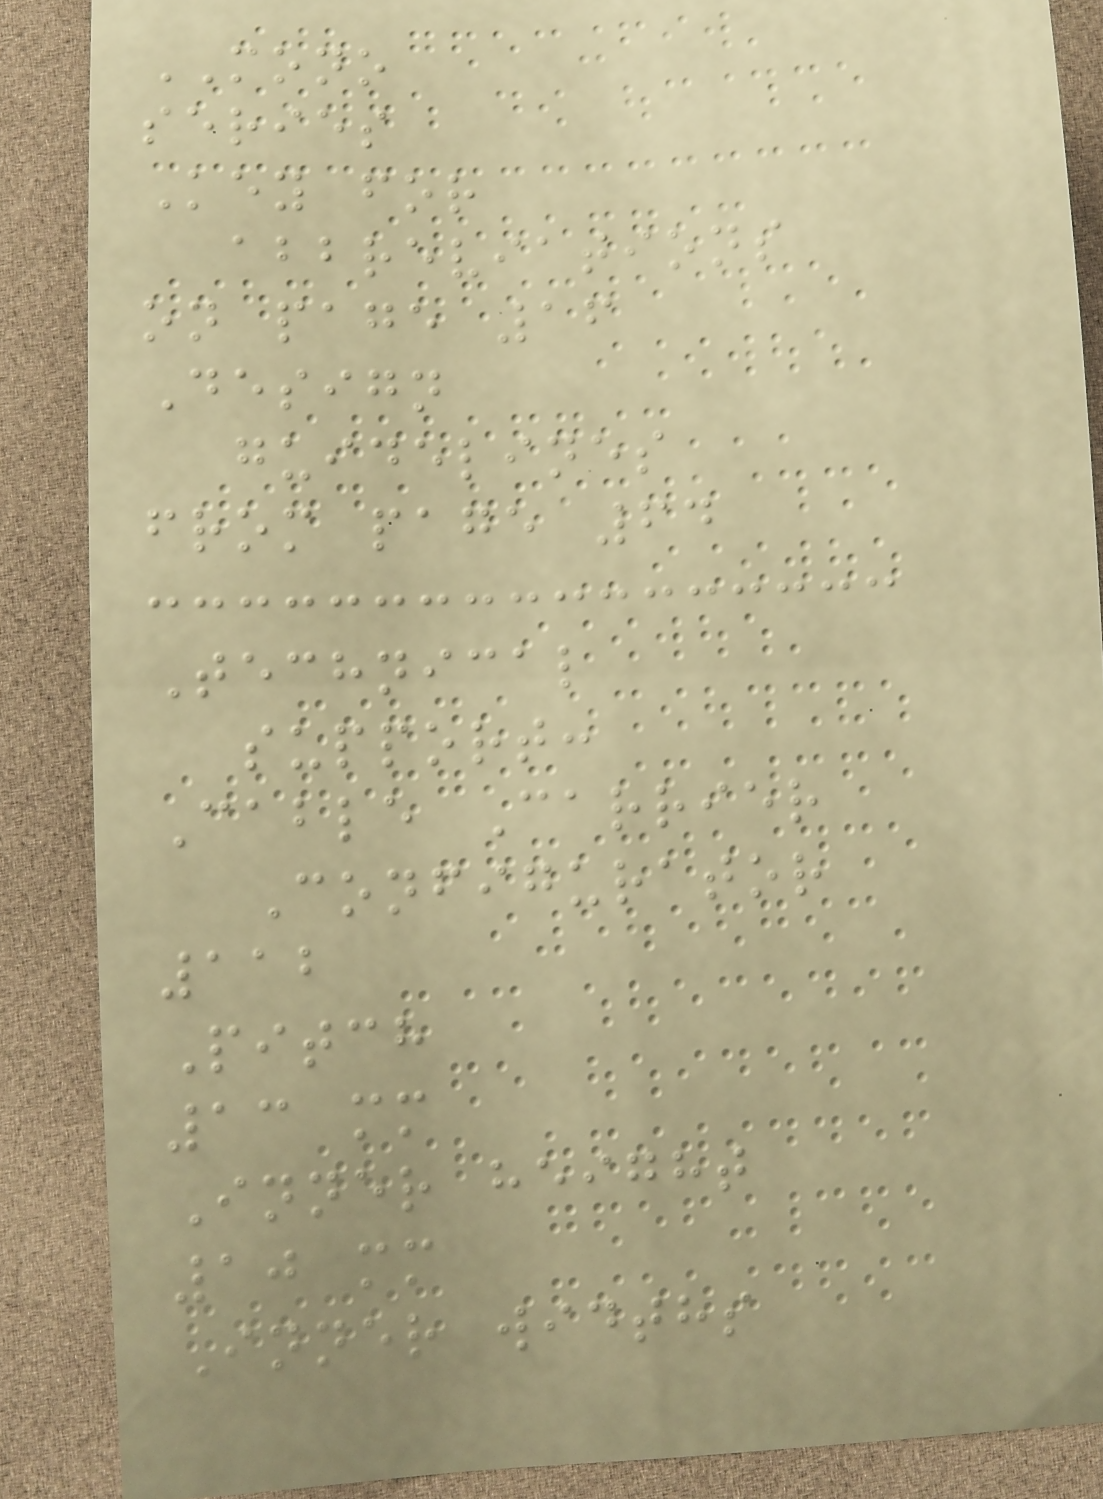MONO
series
Key for
abbreviations
on page 16
Design
guidelines
from page 64
Technical
support:
Cable Carrier
Configurator
112
Pitch
13 mm
Inner height
10 mm
Inner widths
